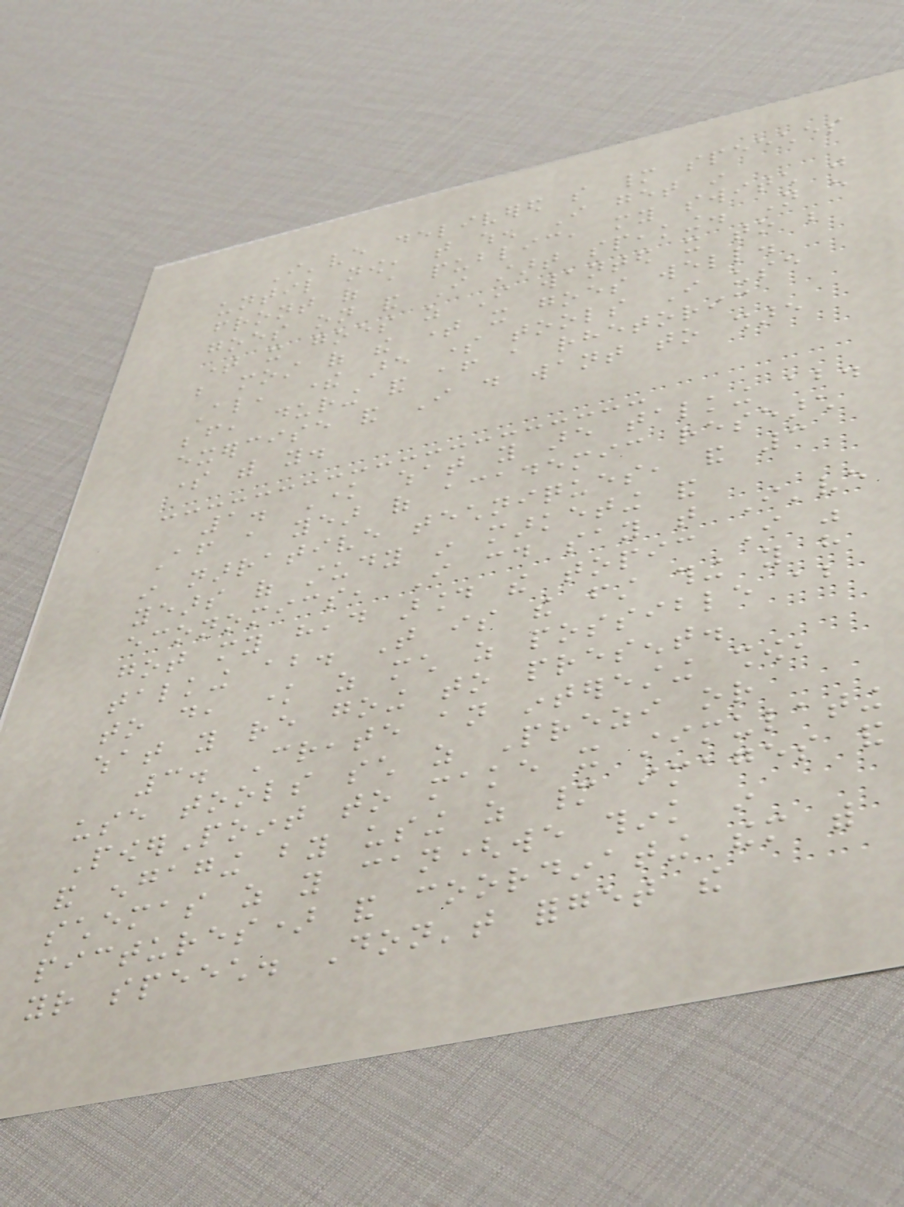I've delivered so many speeches
until now, that when I get in
front of a public, my switch just
goes on and I start speaking. Not every
time it goes as I wanted it to be
but most of the time it goes well.
Also, there are some tools I use
before, during and after a rhetoric
exercise and I do want to share
some with you.
1. Know what you are talking about.
After a year of academic research
in narrative techniques, and 3
years of study in marketing and
economics, I could say that I've
got my head around the topic I was
talking about. That is the first thing you have
to do, know as much as possible about
what you re going to present.
3. Create an interesting show,
use tools such as Prezi or
PowerPoint to make it stimulating
and engaging by using as many images and
schemas as you can(we think in
pictures) and coordinating them with
your speech. Don't forget the
